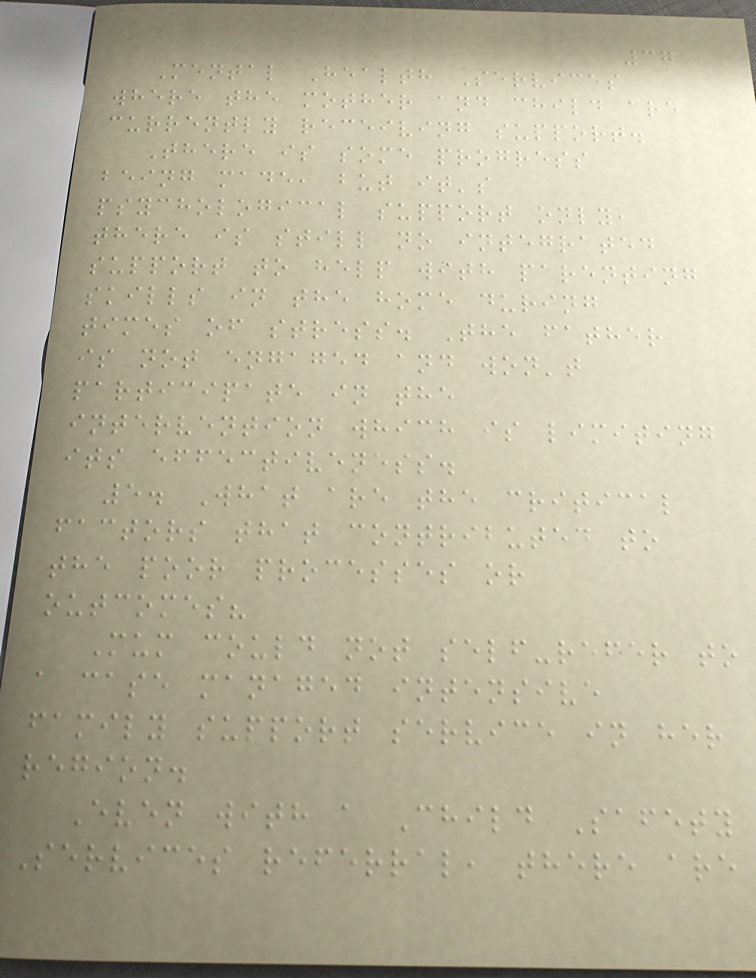37
Mental Health Services
where the mother and child are
currently receiving support.
There is some progress
being made, but it's
psychological support only,
there is still no integrated
support to help with parenting
skills in the home during
times of stress. The father
is not engaged and won't
participate in the
intervention which is limiting
its effectiveness.
5. What are the critical
factors that contributed to
the poor processes or
outcomes?
Mum could not self-refer to
a case managed intensive
family support service in her
region.
Even with a Child Safety
Services referral, there are
